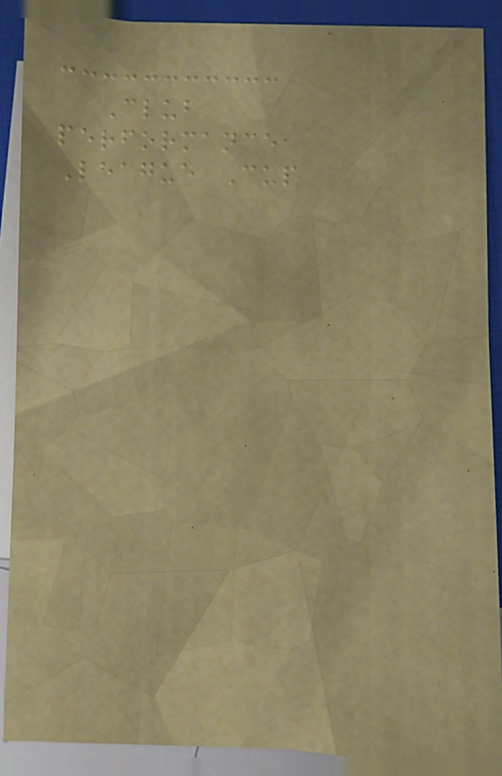Club
performance
League Cup
